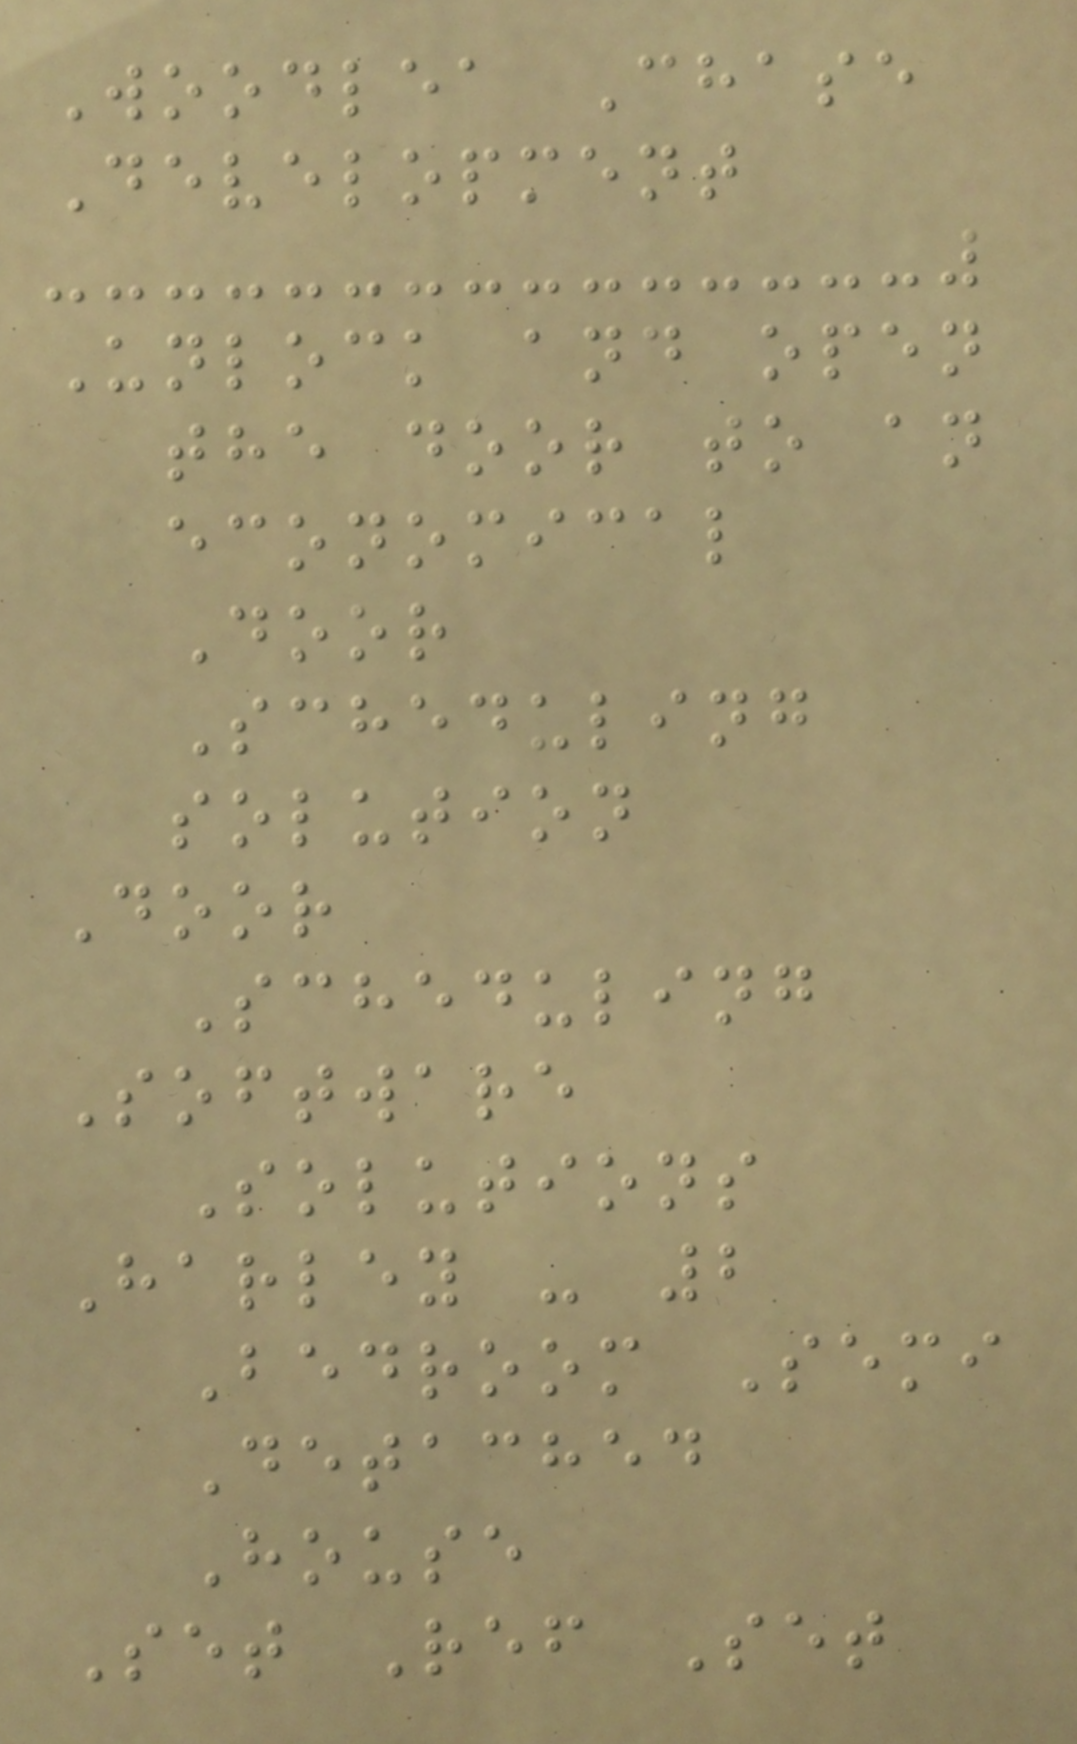Woodlea Chase
Development
Unlock and open
the door to an
economical
Door
Scheduling
solution
Door
Scheduling
Software
Solutions
Harley - 2
Bedroom Semi
Detached
House
Set Ref Set
